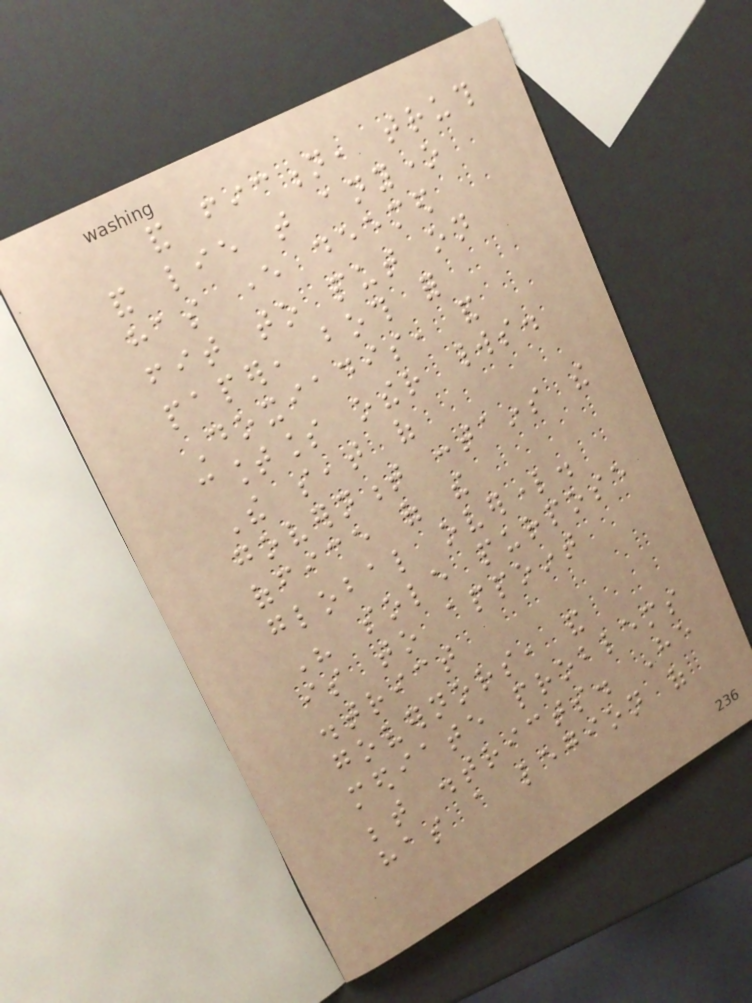and fiction, truth
and lie that anyone
has ever deemed
fit to put on
paper, both for
Doxiadis, and
countless other worlds.
The seat of
government contains the
office of the
global overlord.
His sole purpose
is to appoint
district
governors, and
mediate problems
between districts. He
has a legion of
